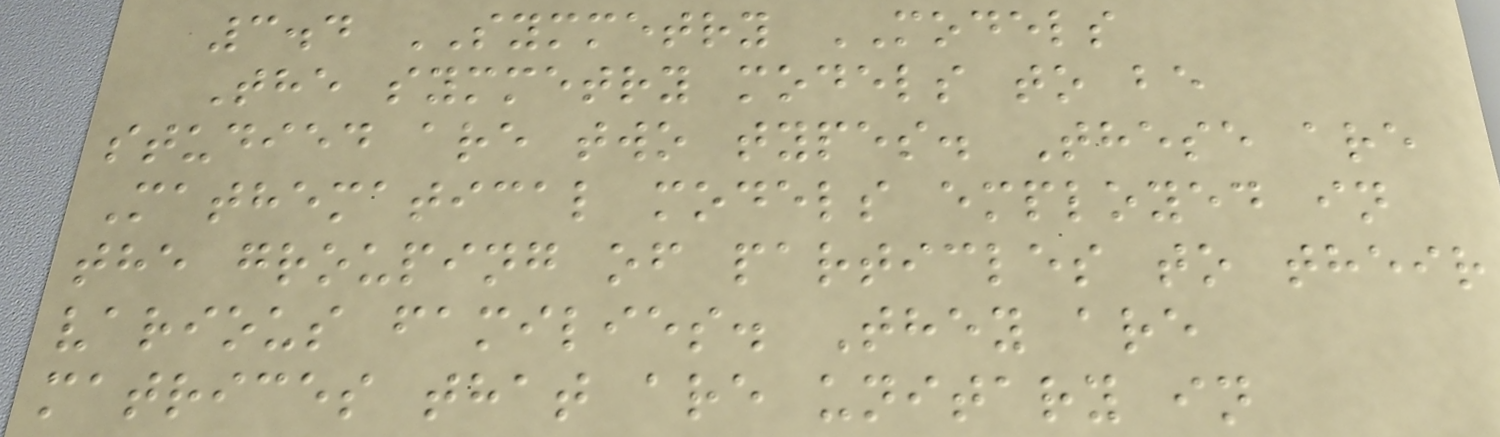3.4 SYMMETRY MODELS
The symmetry models to be
studied are two types. These are
Mathematical models employed in
the grouping of particles to their
various families. They are
matrices that are unitary in
